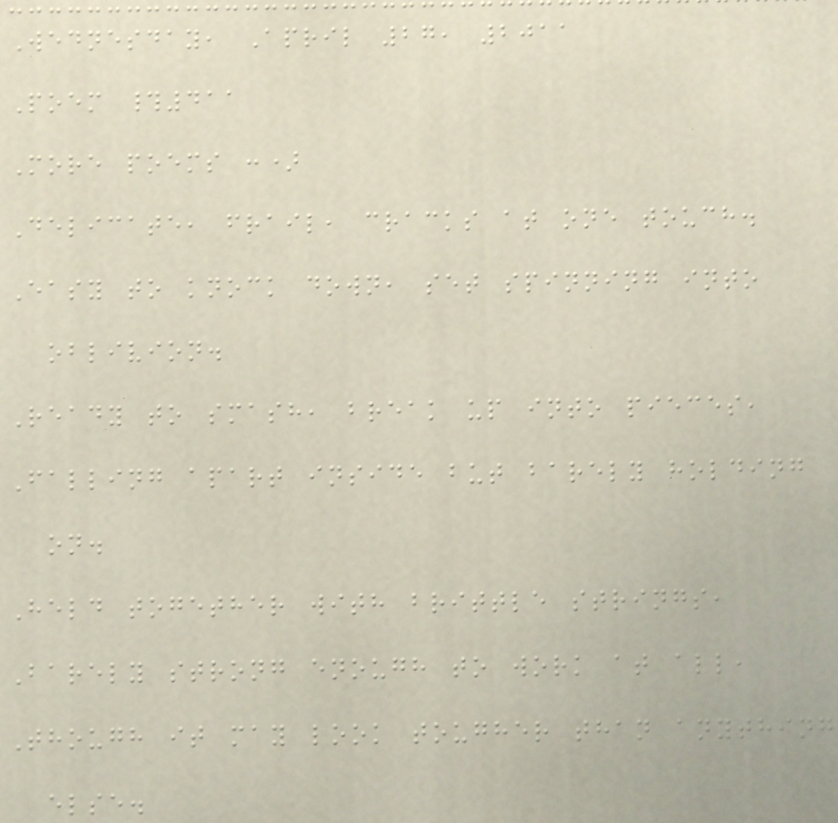Wednesday, April 27, 2011
Poem #411
More poems :)
Delicate, frail, cracks at one touch.
Easy to knock down, set spinning into
oblivion.
Ready to smash, break up into pieces,
Falling apart inside but barely holding
on.
Held together with brittle strings,
Barely strong enough to work at all,
Though it may look tougher than anything
else.
